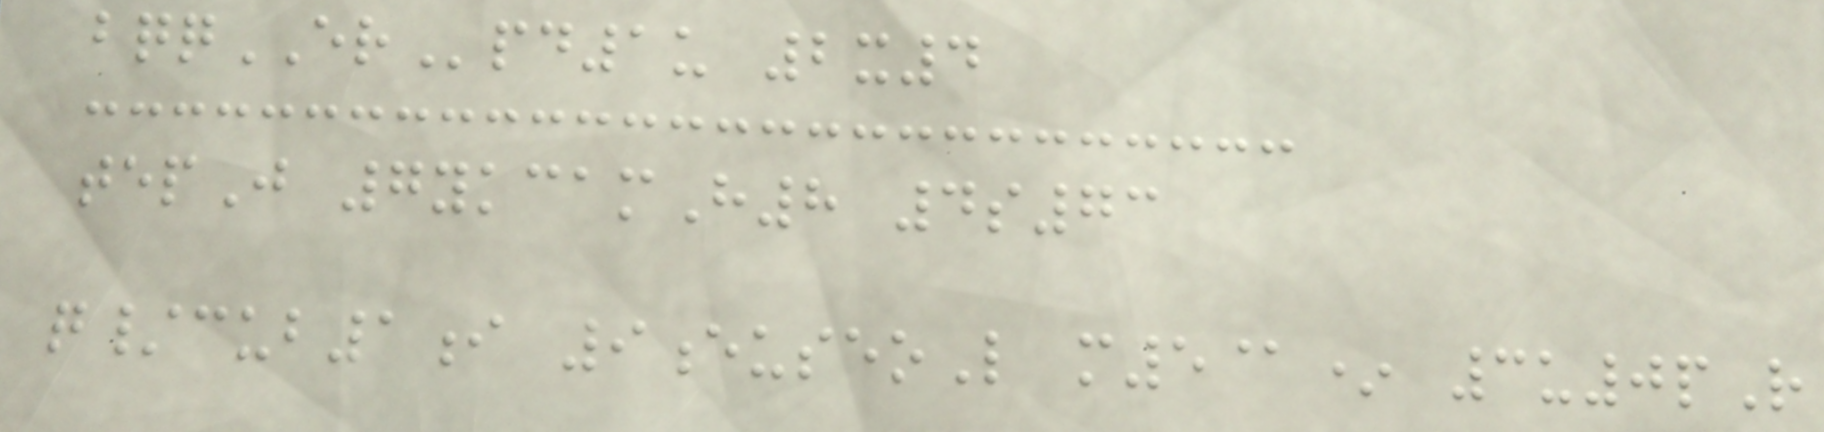bqqERpd1u 2x4
tepJ 7ykcamH8 4s73
q/cub1i 9euseoL m5@* 3u0pR
